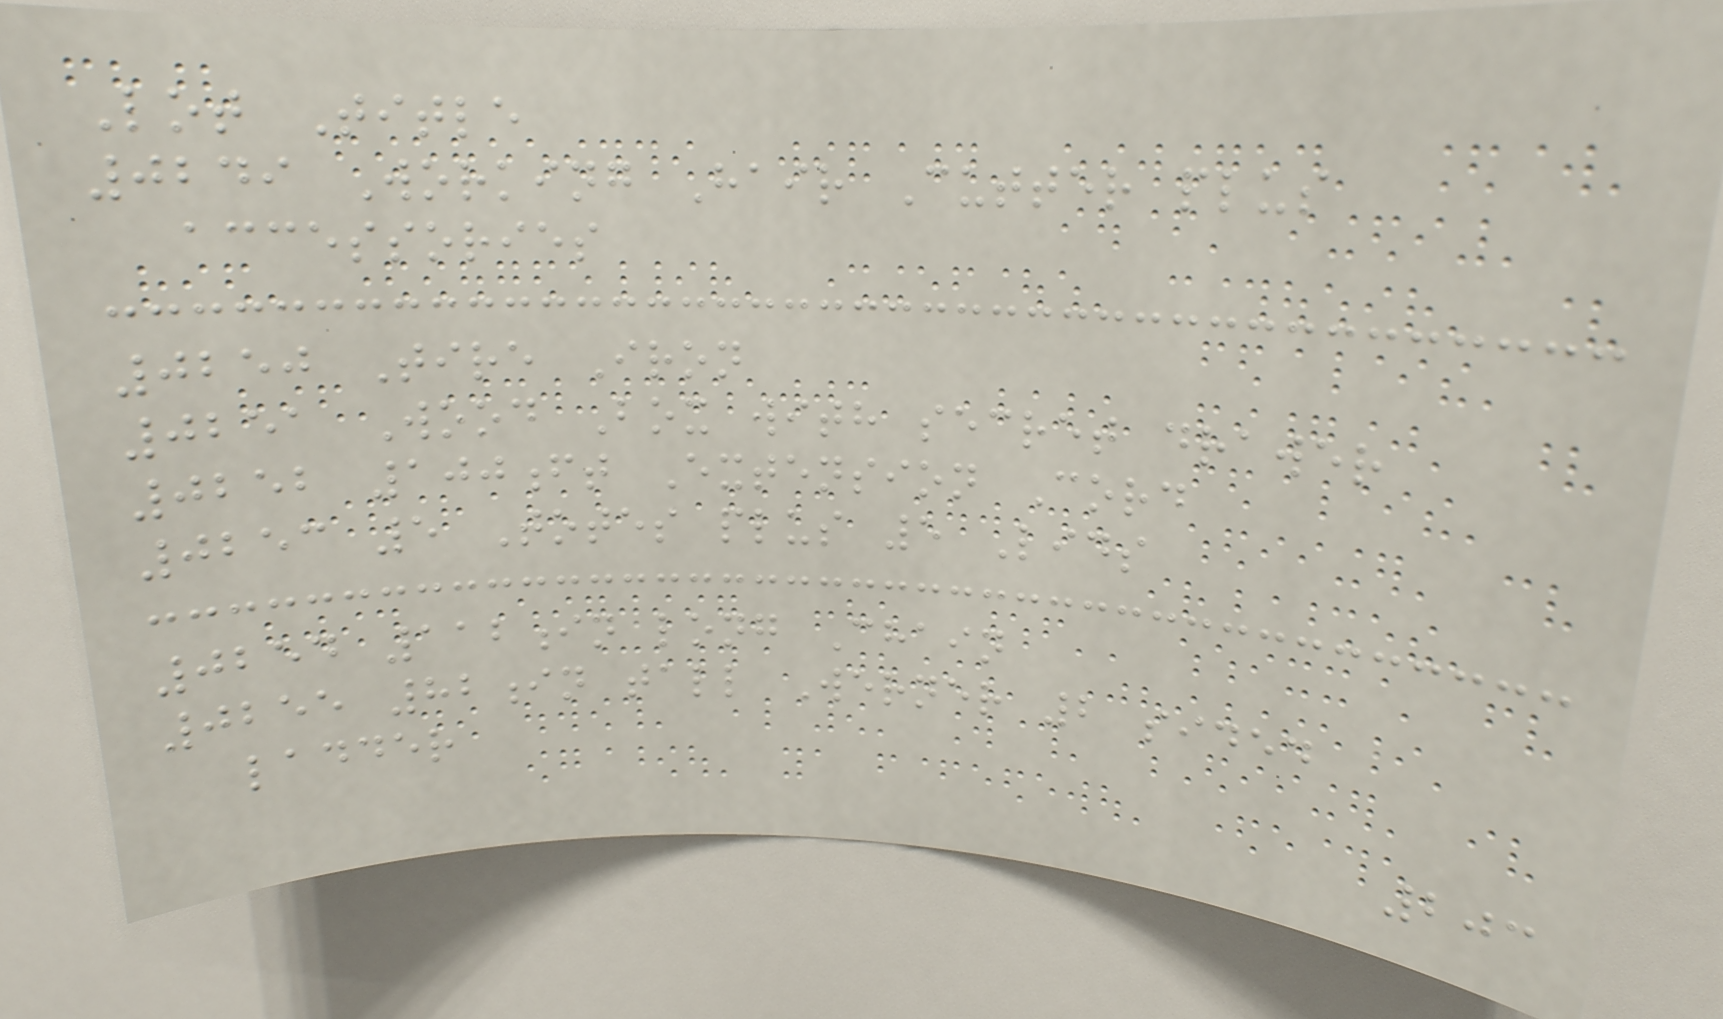Lot Title
0249 Working Hair Cutter plus
accessories
0250 Tire Iron
0251 Wood Box with secret drawer
0252 100ft Extension Cord
0253 5 Totes plus 5 Lids
0254 112in long Chain
0255 82in tall Werner 2 sided
ladder
203
